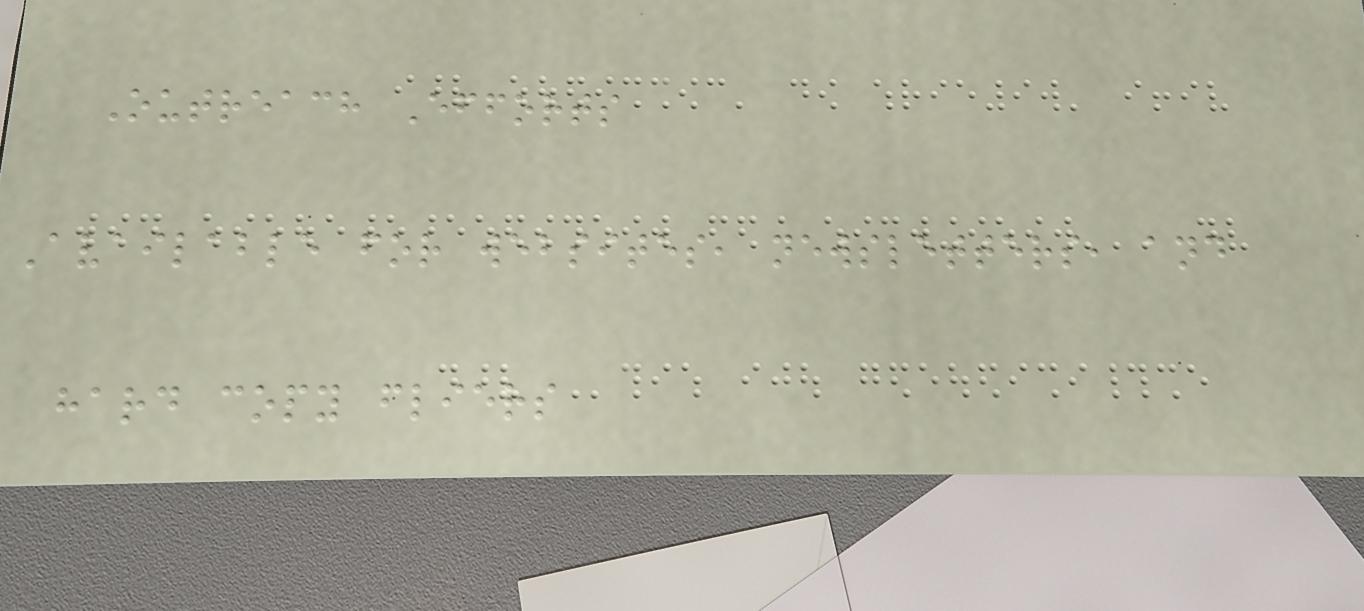Outreach Efforts
Available for websites, newsletters, and
hard copy fliers
